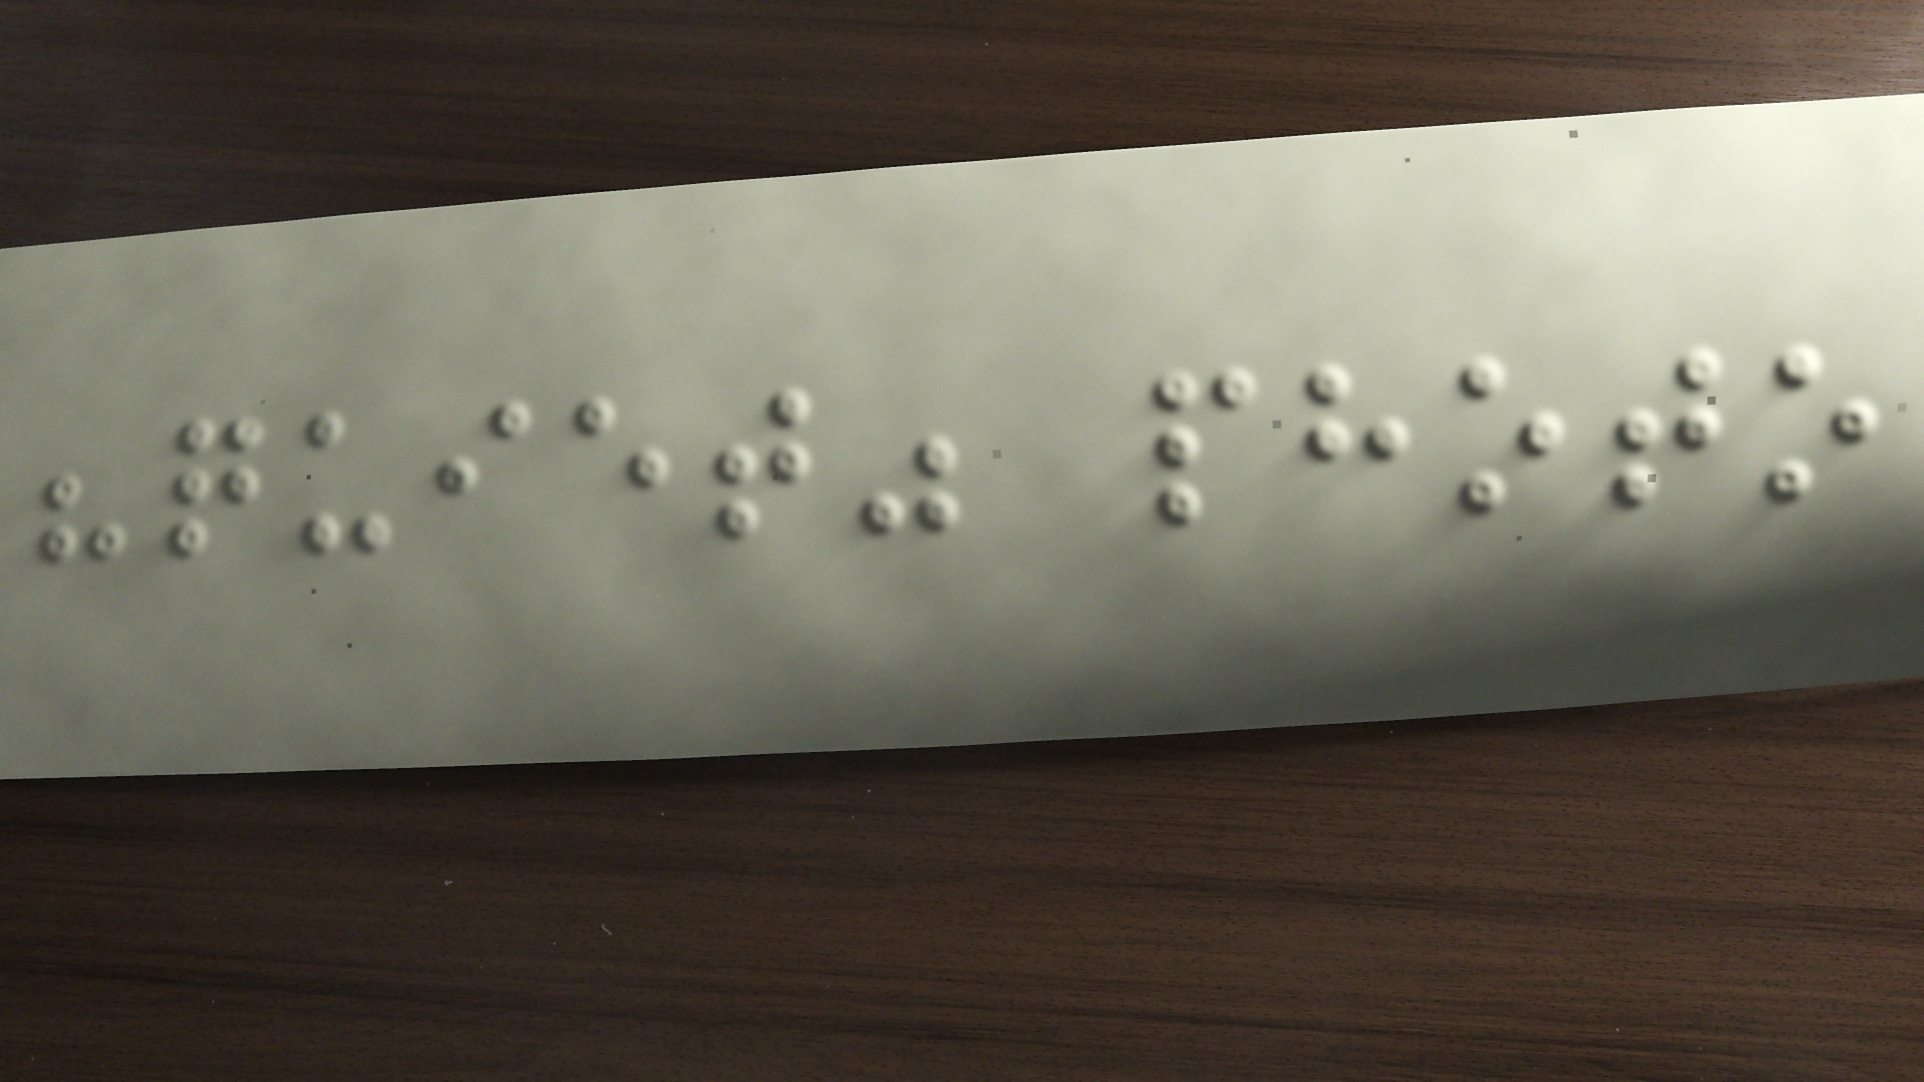"quiet" photo
